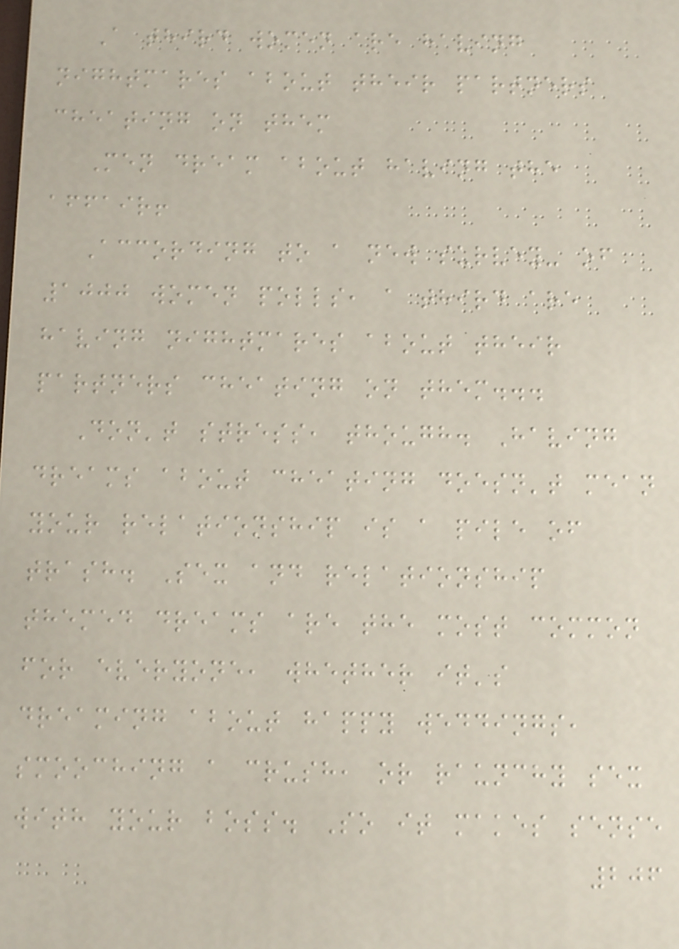A third women are having
nightmares about their partners
cheating on them
Men dream about having the
affair!
According to a new survey- of
1000 women polls, a third are
having nightmares about their
partners cheating on them...
Don't stress, though. Having
dreams about cheating doesn't mean
your relationship is a pile of
trash. Sex and relationship
themed dreams are the most common
for everyone, whether it's
dreaming about happy weddings,
smooching a crush, or raunchy sex
with your boss. So it makes sense
206
